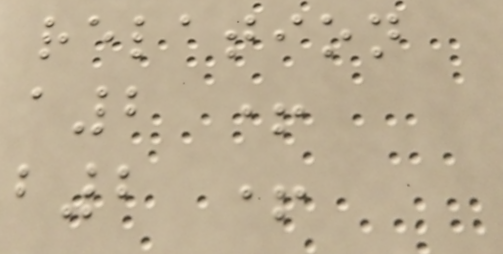relation
a2 +
b2 +
